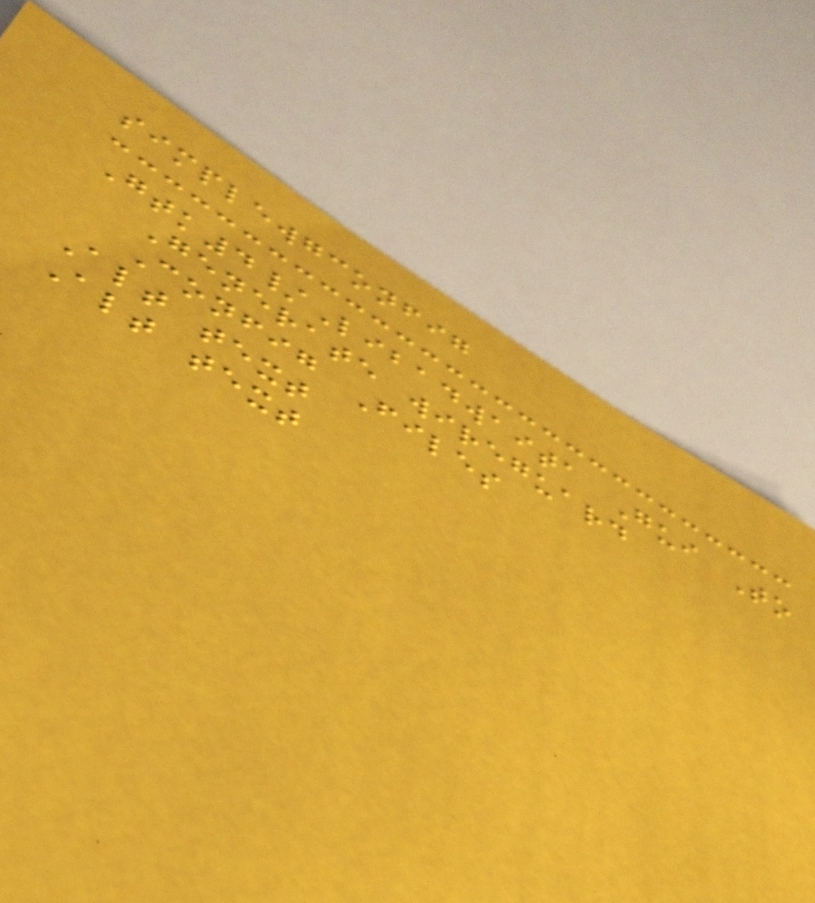simplewgconfig
Gtk4/Libadwaita Gui To
Generate wireguard
Config Files
Alt text
Alt text
